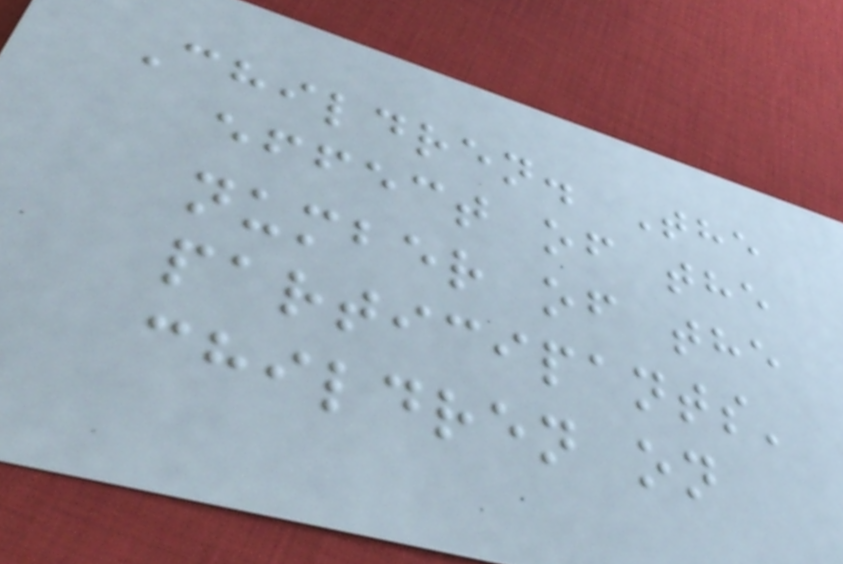Children. The
effect of the
number of the
participants'
children on
